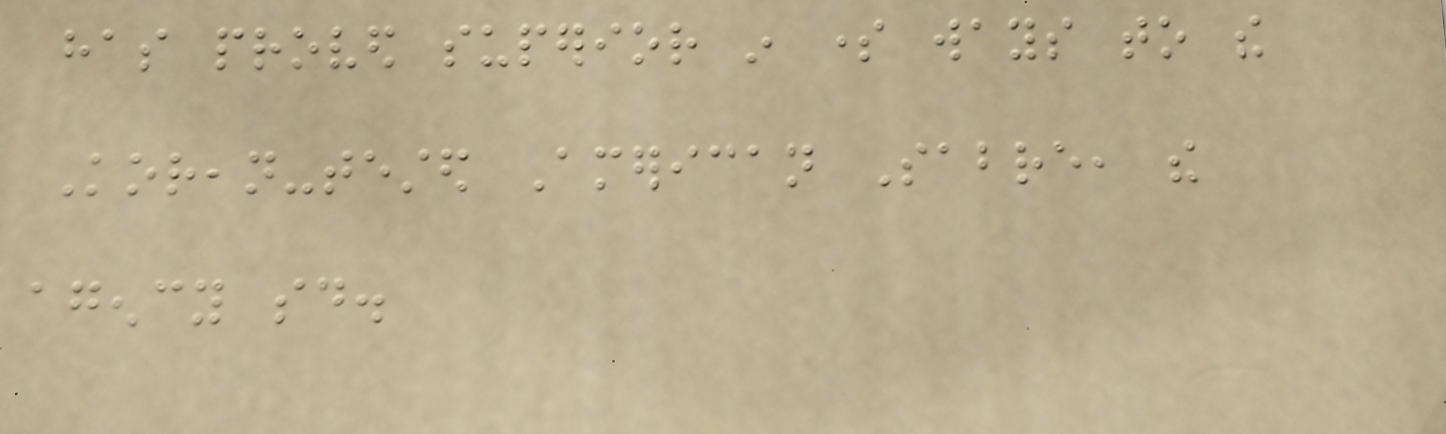has proved superior in some ways to the
Korean-tested American Sabre, the
agency said.
